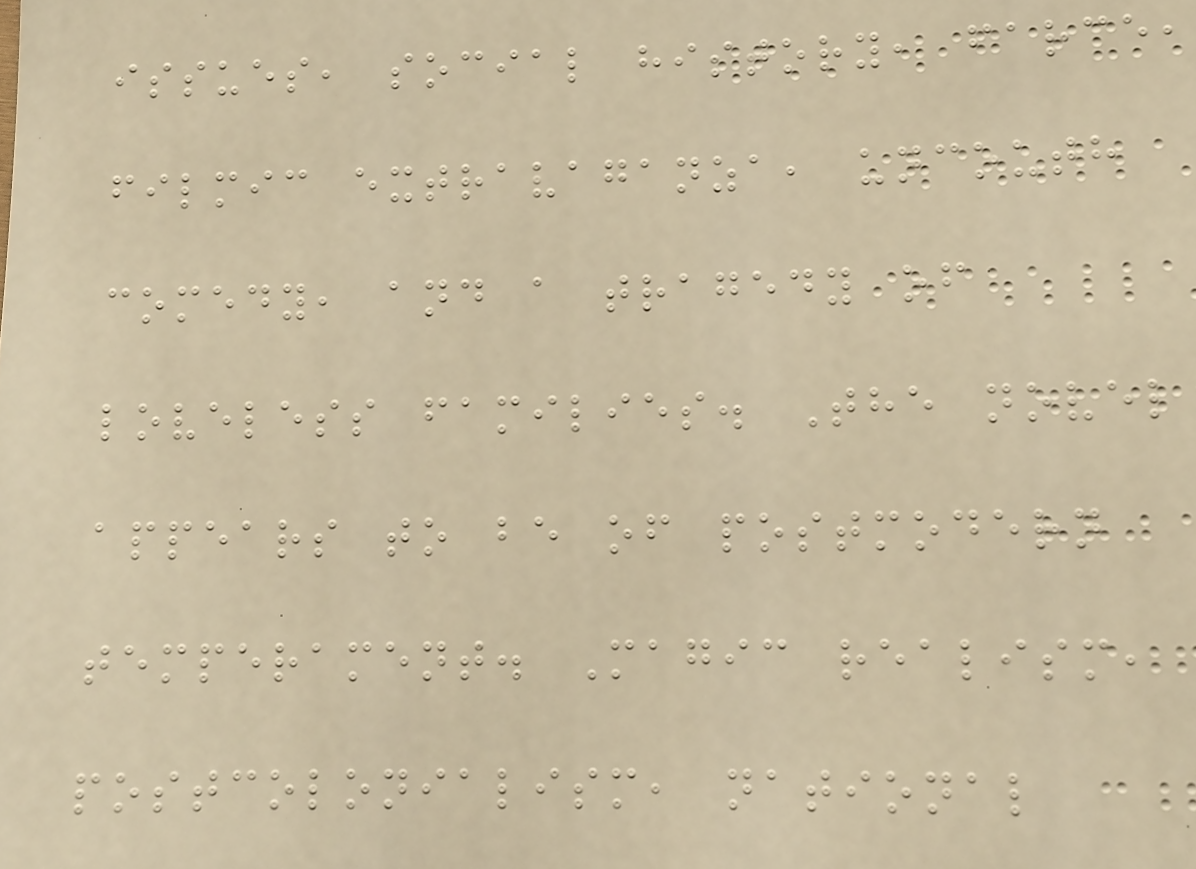issues, social history, farce,
filmic extravaganza, uncouth
comedy, and a tragedy of
loveless families. The novel
appears to be of postmodern
temperament. Magic realism,
postcolonialism, national
